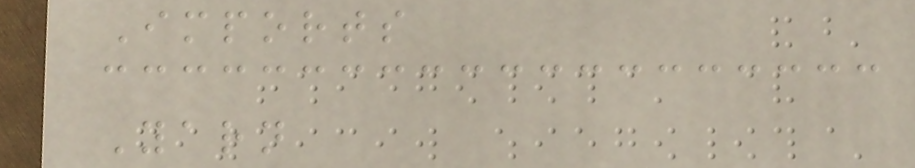Imports
Yarn
